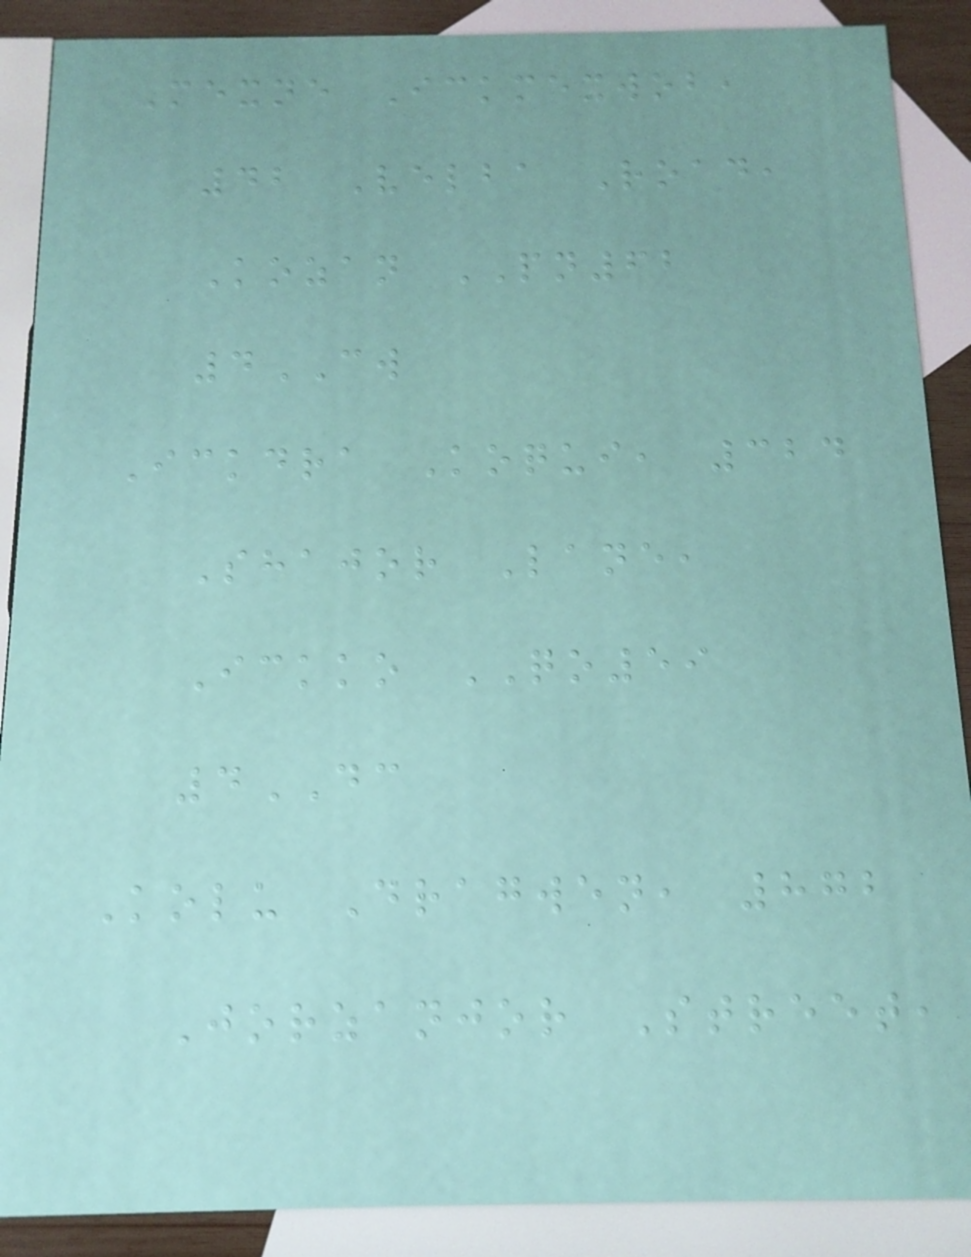Mexne Ickmexwob,
42 Velba Road,
Kozan PN62
4CW
Ickdra Koqui, 324
Shajor Lane,
Ickko QO59
4DC
Kolu Dragwen, 872
Jorzanjor Street,
